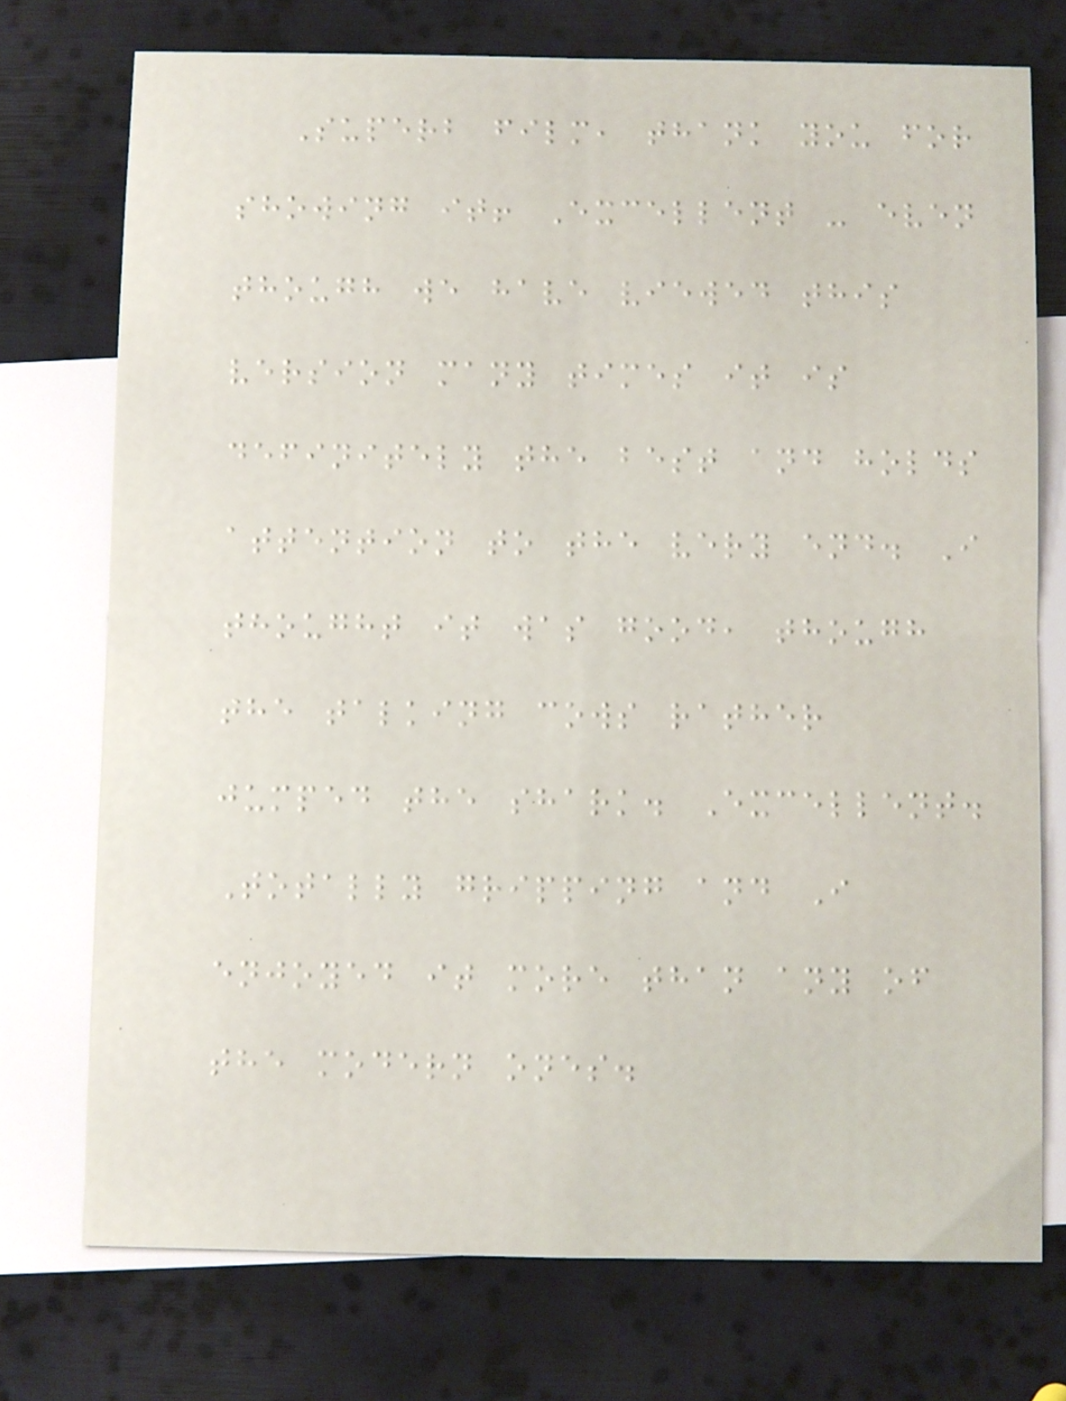Superb film, thank you for
showing it! Excellent - even
though we have viewed this
version many times it is
definitely the best and holds
attention to the very end. I
thought it was good, though
the talking cows rather
jumped the shark. Excellent.
Totally gripping and I
enjoyed it more than any of
the modern ones.
